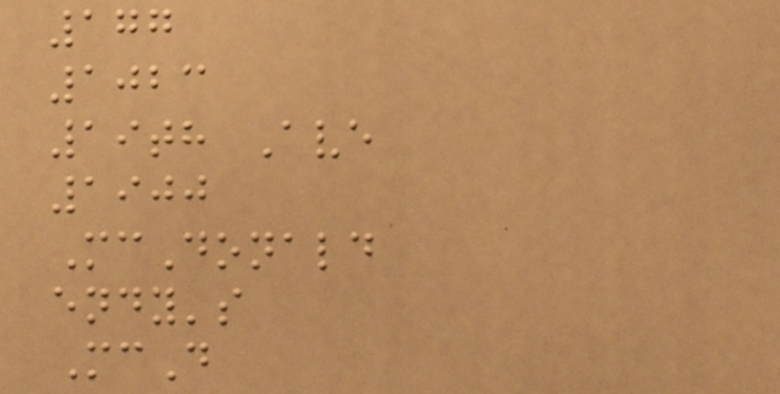177
1023
19th Ave
1900
McDonald
endy's
McD
